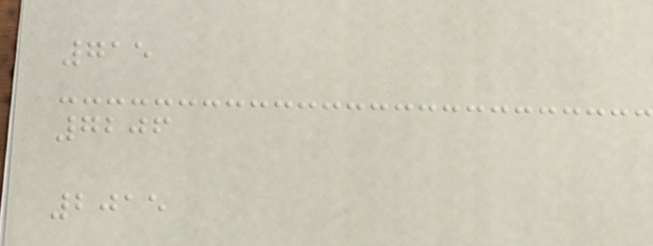715
7206
2015
